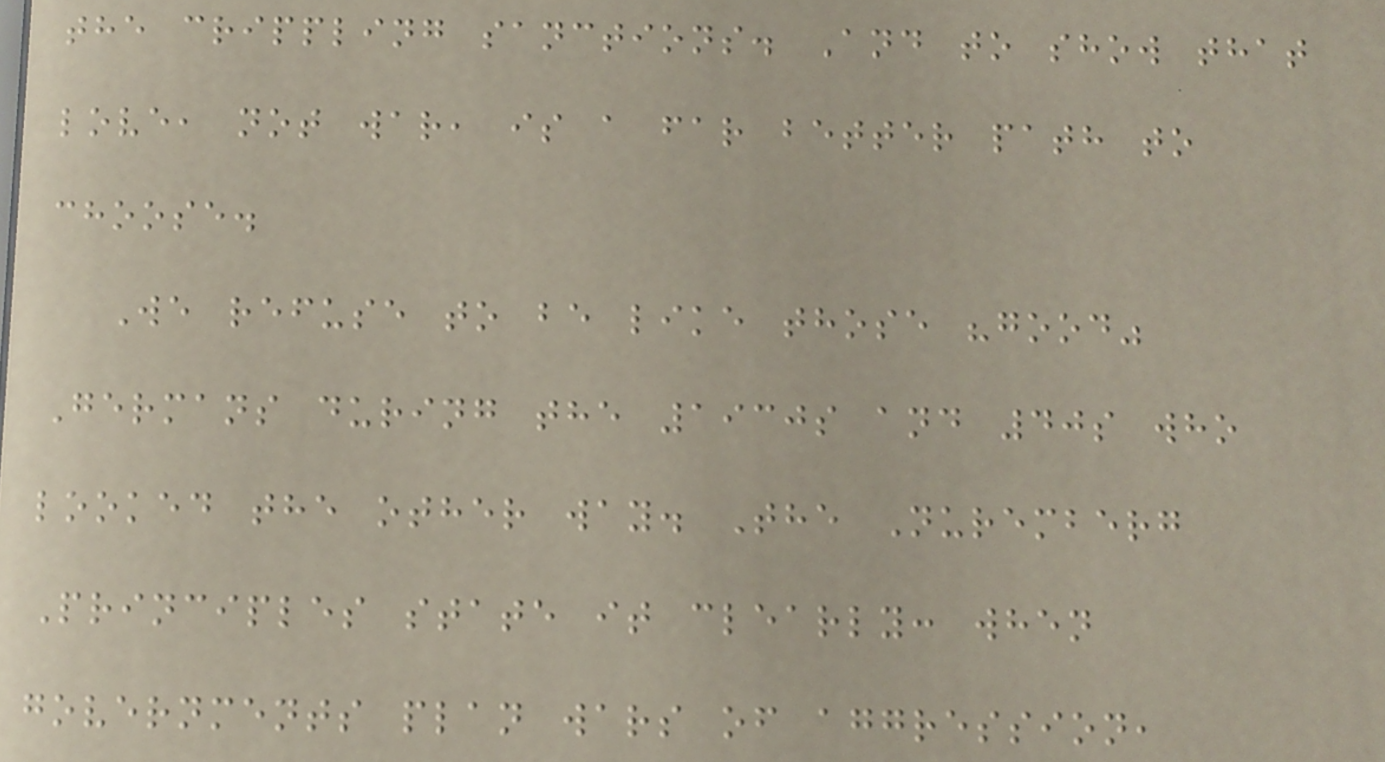the crippling sanctions. And to show that
love, not war, is a far better path to
choose.
We refuse to be like those "good"
Germans during the 1930s and 40s who
looked the other way. The Nuremberg
Principles state it clearly: when
governments plan wars of aggression,
